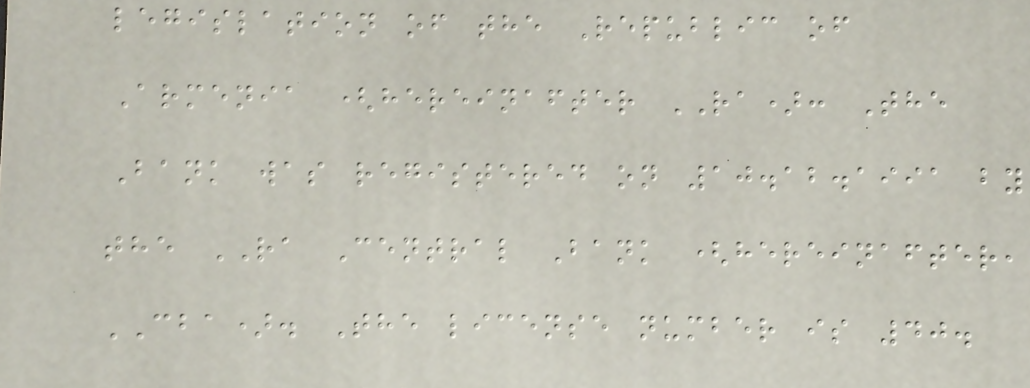legislation of the Republic of
Armenia (hereinafter RA): The
Bank was registered on 10.12.1991 by
the RA Central Bank (hereinafter,
CBA). The license number is 40.
